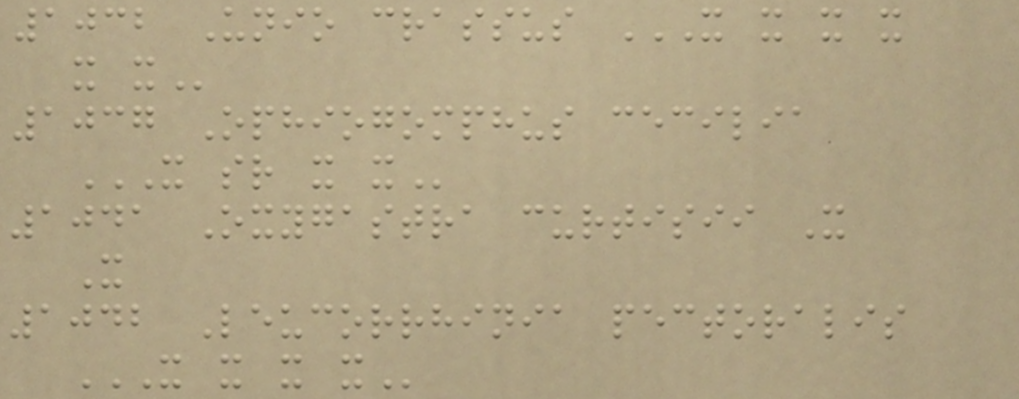1032 Unio crassus X X X X
X X
1037 Ophiogomphus cecilia
X SR X X
1041 Oxygastra curtisii X
X
1042 Leucorrhinia pectoralis
X X X X
